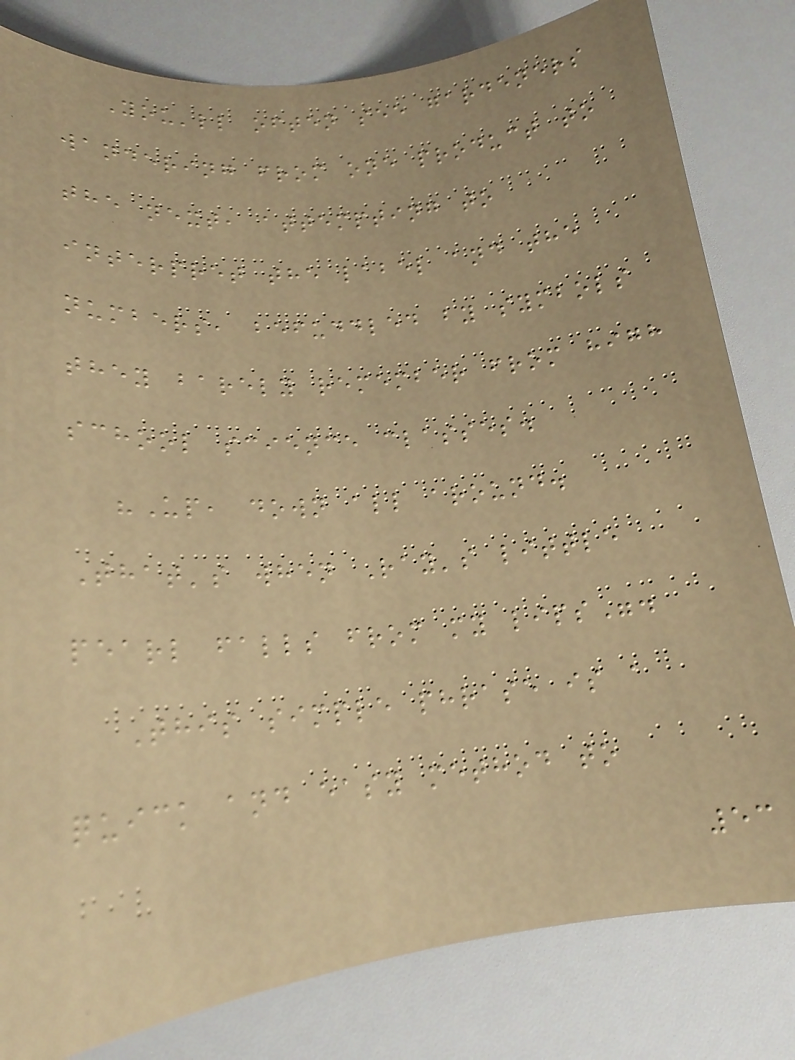You'll often see gardeners
wandering from one product to
the next, attempting to
interpret the label and the
numbers, befuddled by symbols
they barely remember from high
school science classes.
"Up, down all around.
That's when Ray's little
pearl falls from my lips".
This simple phrase is a
quick and easy method to
53
